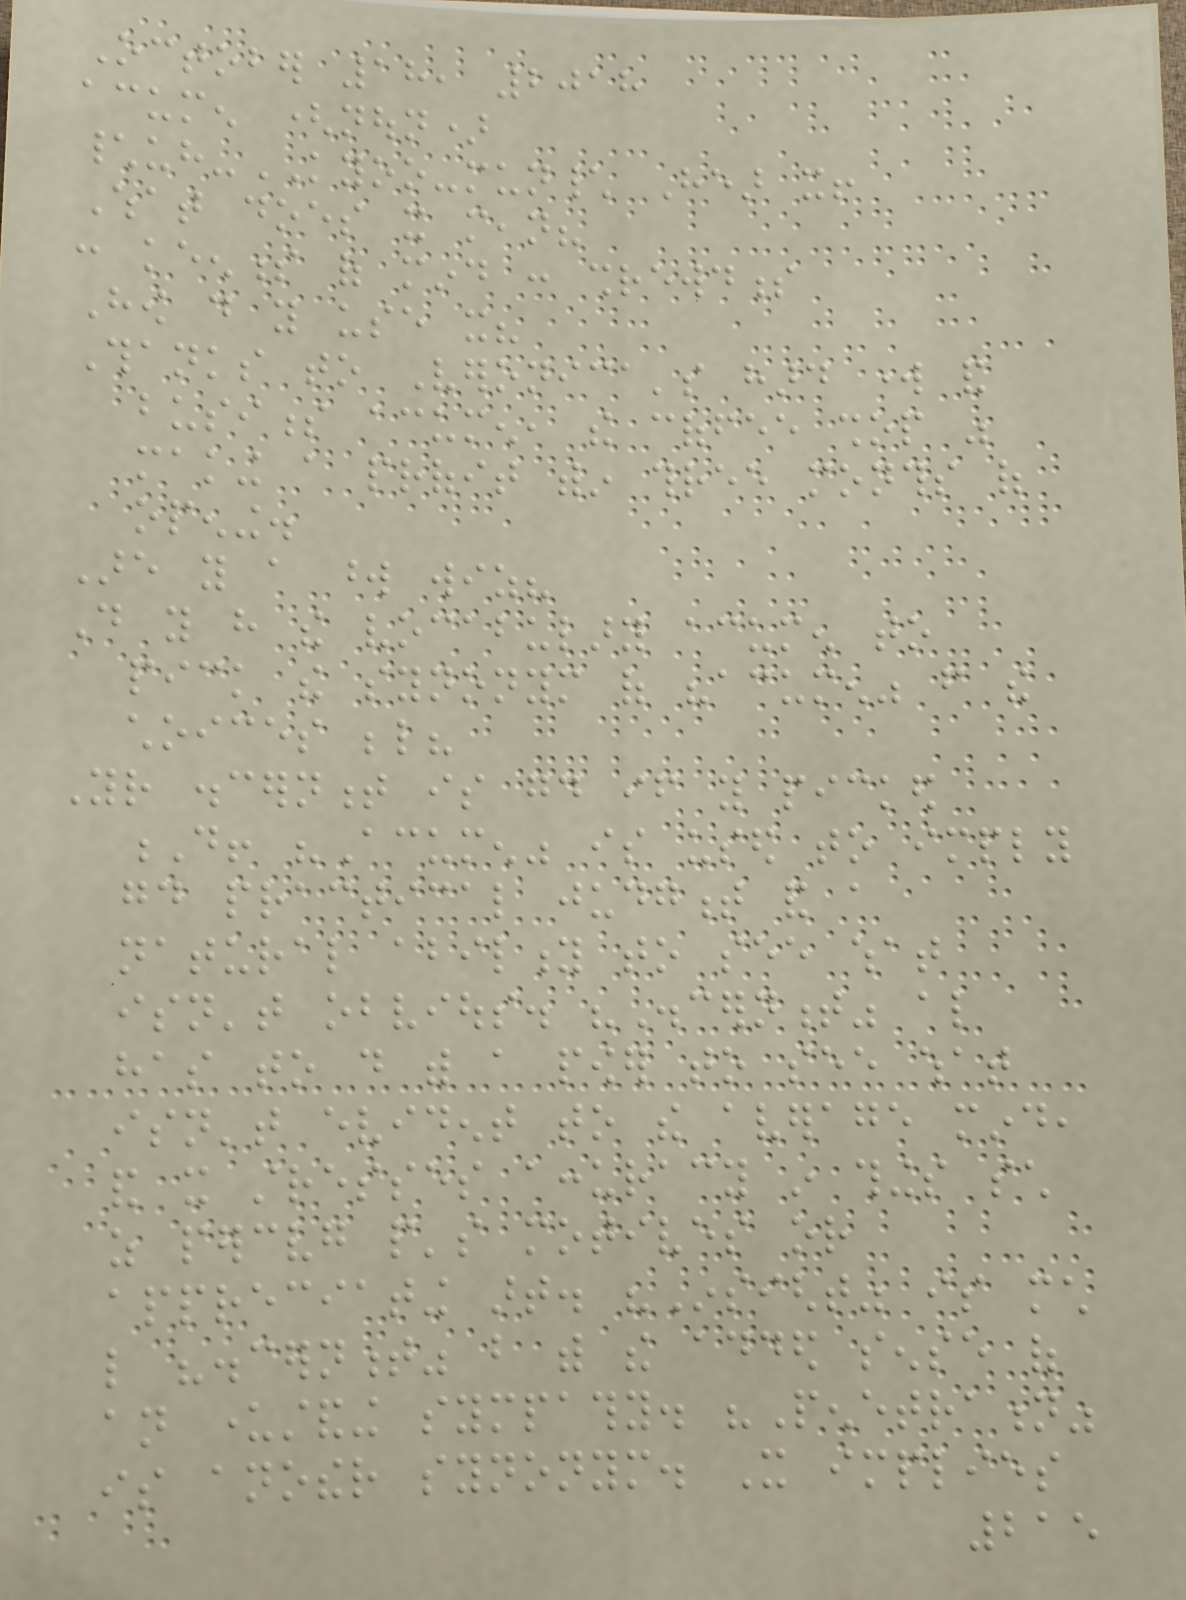October 18, 2018
acumen (noun)
\uh-KYOO-mun\ Hear it!
What does it mean?
: keenness of mind : shrewdness
How do you use it?
Thanks to Veronica's hard work and
business acumen, the coffee shop was
making a profit within three months of
opening.
Are you a word wiz?
Do you have the vocabulary acumen to
pick the synonym of "acumen" from the
choices below?
Your discernment is good if you picked
D! "Acumen" is used to imply
good practical judgment and a
natural ability to see what
isn't obvious. "Discernment" also
has to do with a power to see what
isn't evident to the average mind,
and it stresses accuracy in things such
as perceiving people's motives or
appreciating art. "Insight" is much
like "discernment" but with the added sense of
an understanding sympathy. "Penetration"
is another synonym. It implies
215
